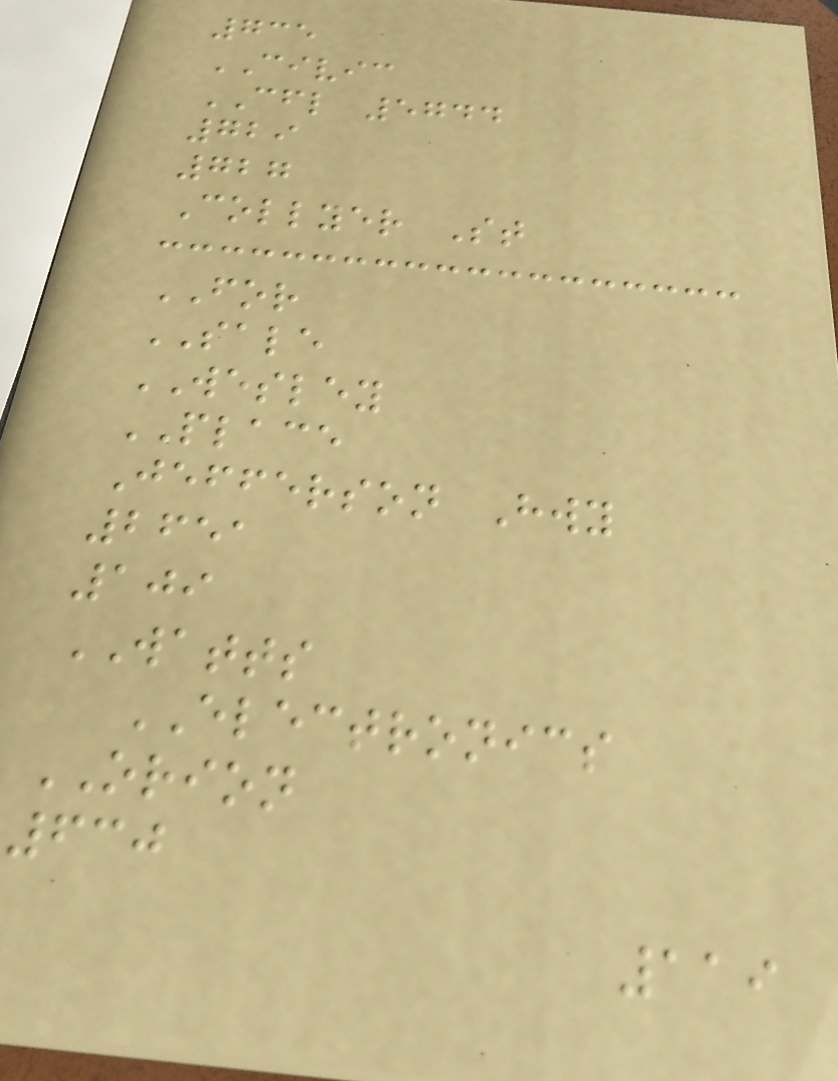735
CIVIC
CFL 5744
729
727
Collyer St
FOR
SALE
WESLEY
PLACE
Jefferson Hwy
2651
109
WATTS
ELECTRONICS
ORION
630
119
